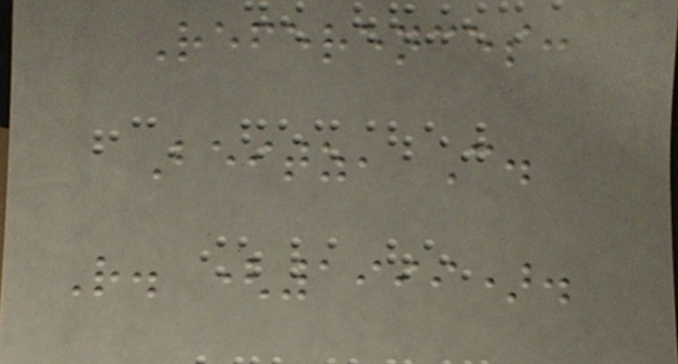References:
Beitz, C.
R. (1999).
